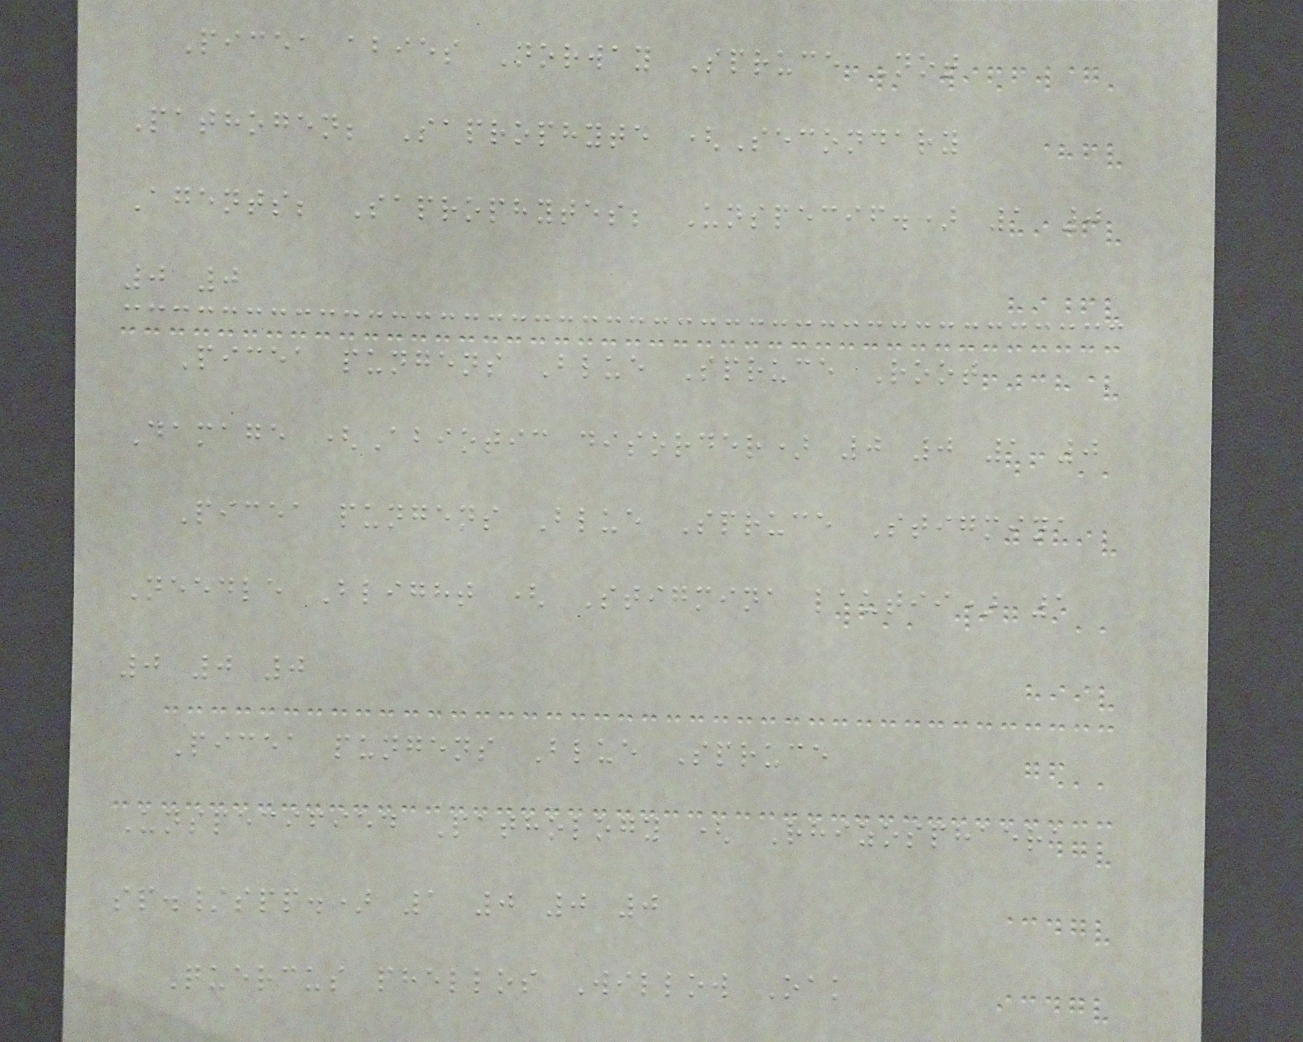Picea abies Norway Spruce Not
Pathogen; Saprophyte (Secondary
Agents; Saprophytes; Unspecif.) 1 0
0 0
Picea pungens Blue Spruce Root
Damage (Abiotic disorder) 0 0 1 0
Picea pungens Blue Spruce Stigmina
Needle Blight ( Stigmina lautii) 1
0 0 0
Picea pungens Blue Spruce
Unspecified Pathology ( Rhizosphaera
sp./spp.) 1 0 0 0
Quercus phellos Willow Oak
